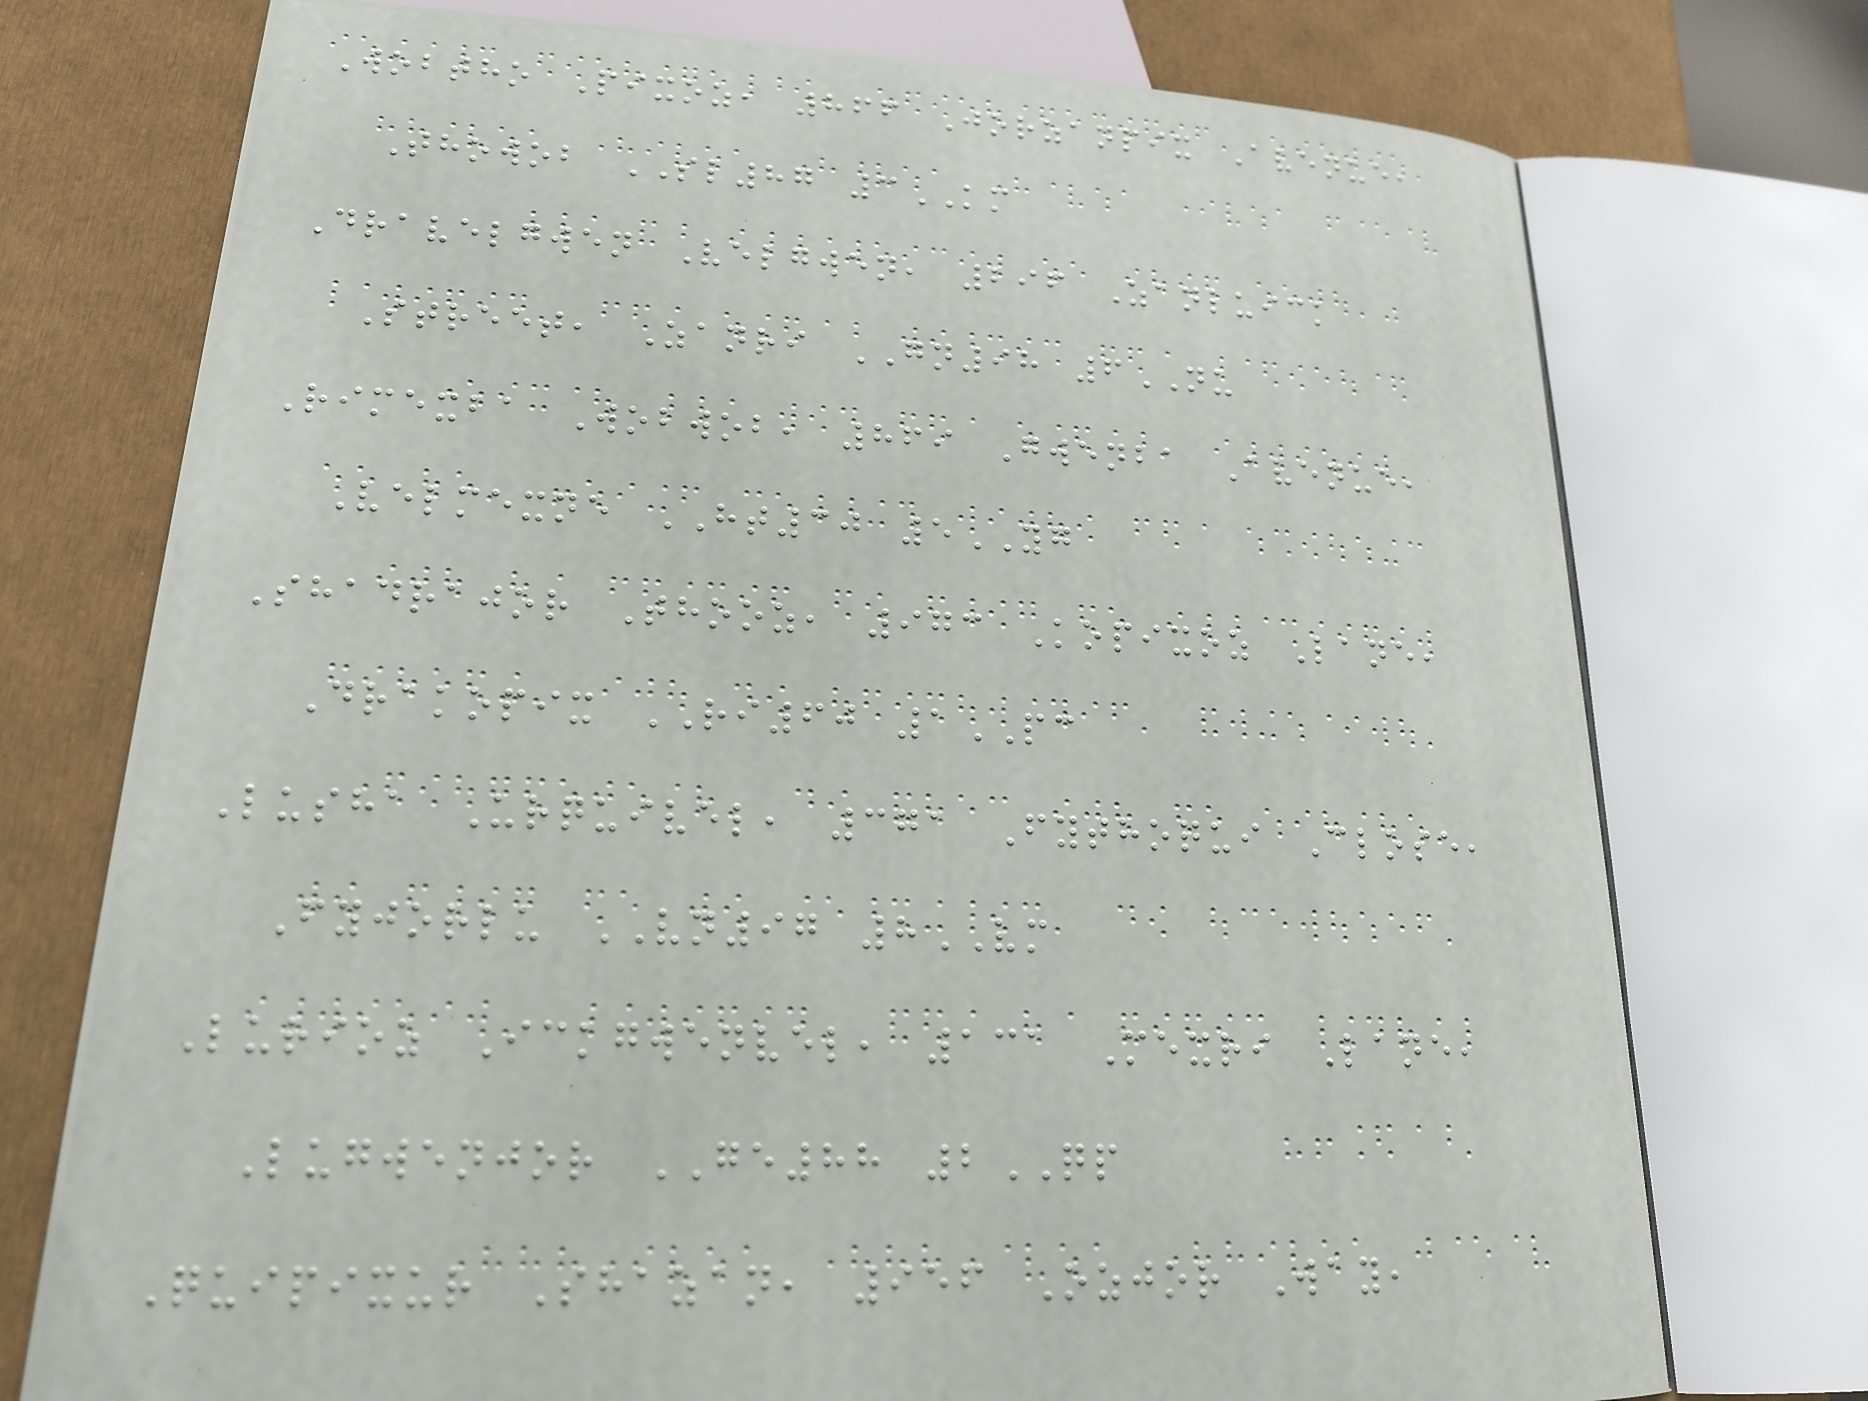Wobtho Pixoz, 866 Jorzanpix Avenue,
Thowob SL87 3KM
Dravelgwen Velgwen, 296 Zanluick
Street, Zanri GN98 6NU
Rimexba Wobwob, 869 Gwenba Avenue,
Velmexne HT30 5YG
Shadrajor Thooz, 973 Kopixoz Lane,
Drakopix RI60 1PC
Lusha Urquivel, 371 Fythoqui Close,
Fyjorlu VN97 8VM
Lurioz Ickgwenvel, 131 Mexri Lane,
Lugwenjor GE88 2QP
Quipixur Shazan, 956 Ozjor Way,
